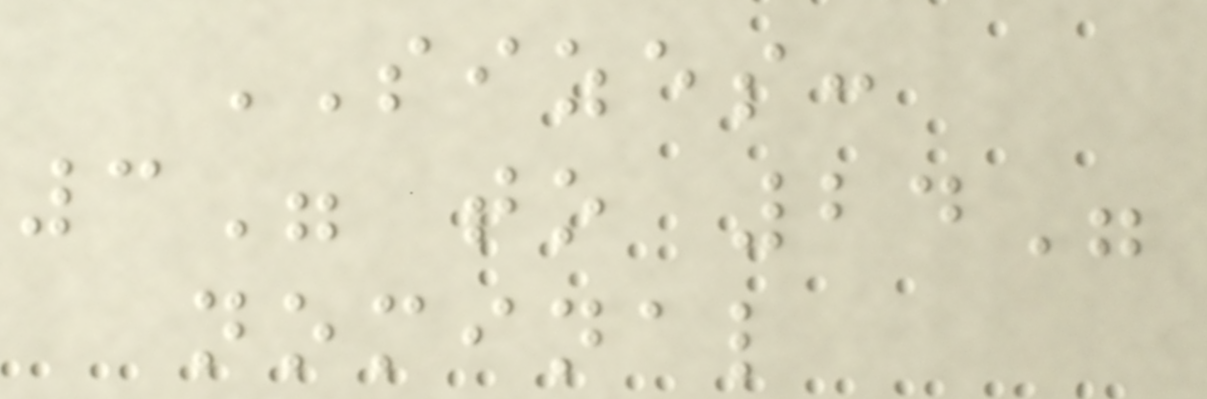SIZES:
3" to 24"
nominal
